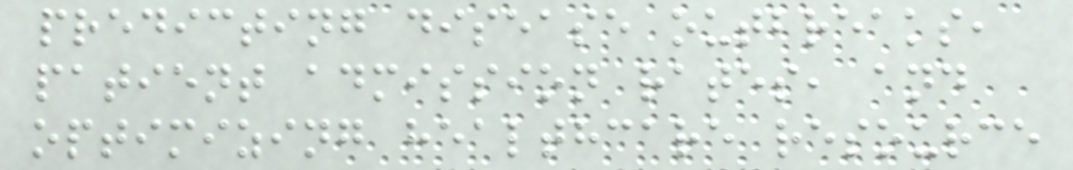predicting disease outbreaks,
patient admission rates, and
optimizing healthcare resource
